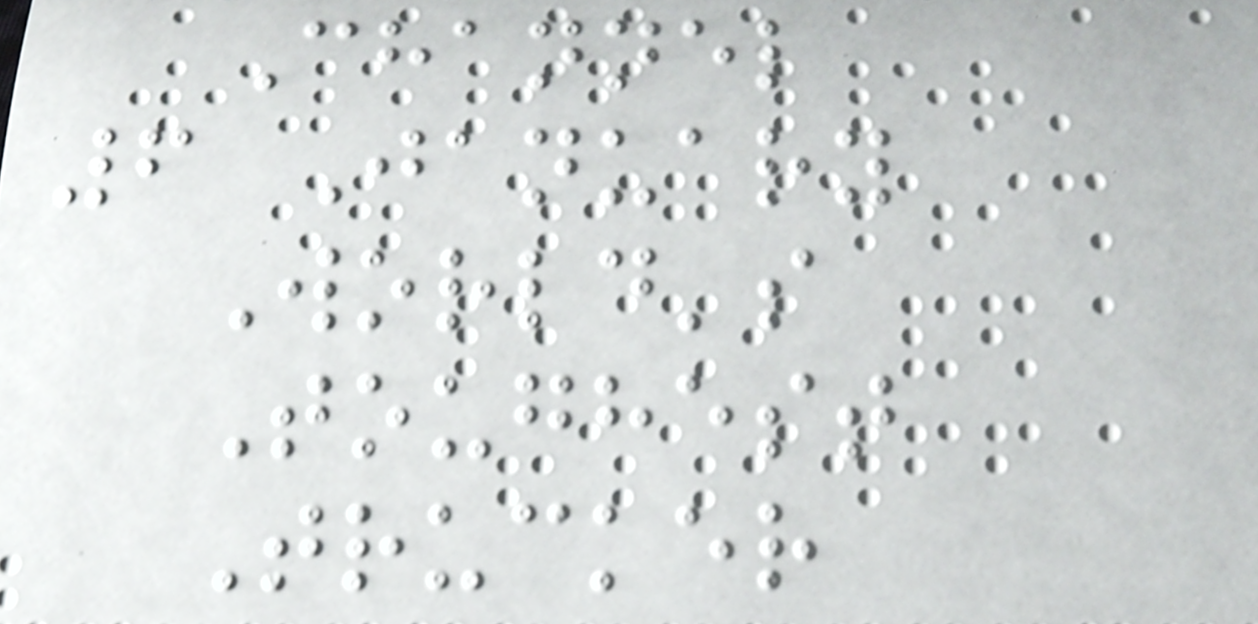Channel
6 January
World's
Toughest
Trucker
